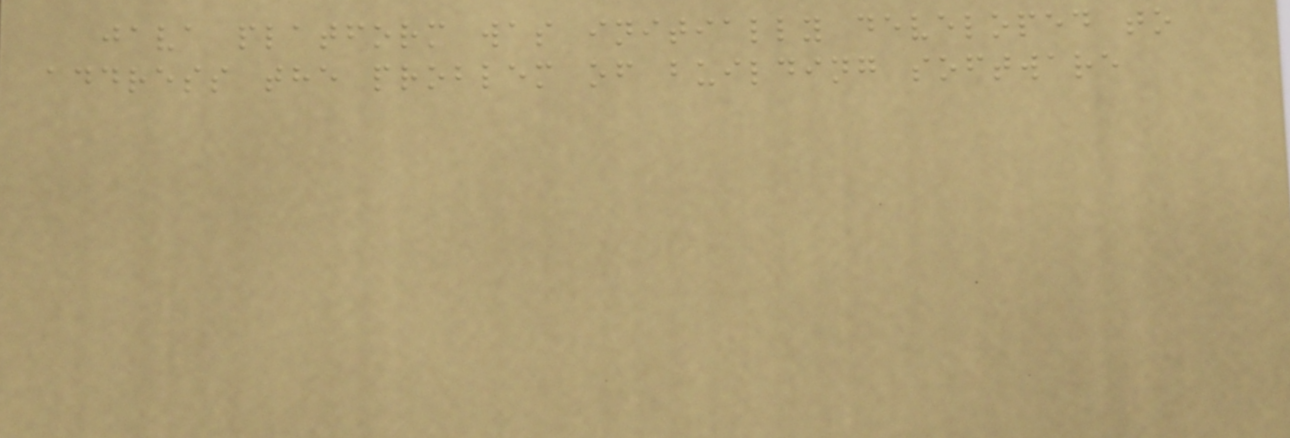java platform was initially developed to
address the problem of building software
